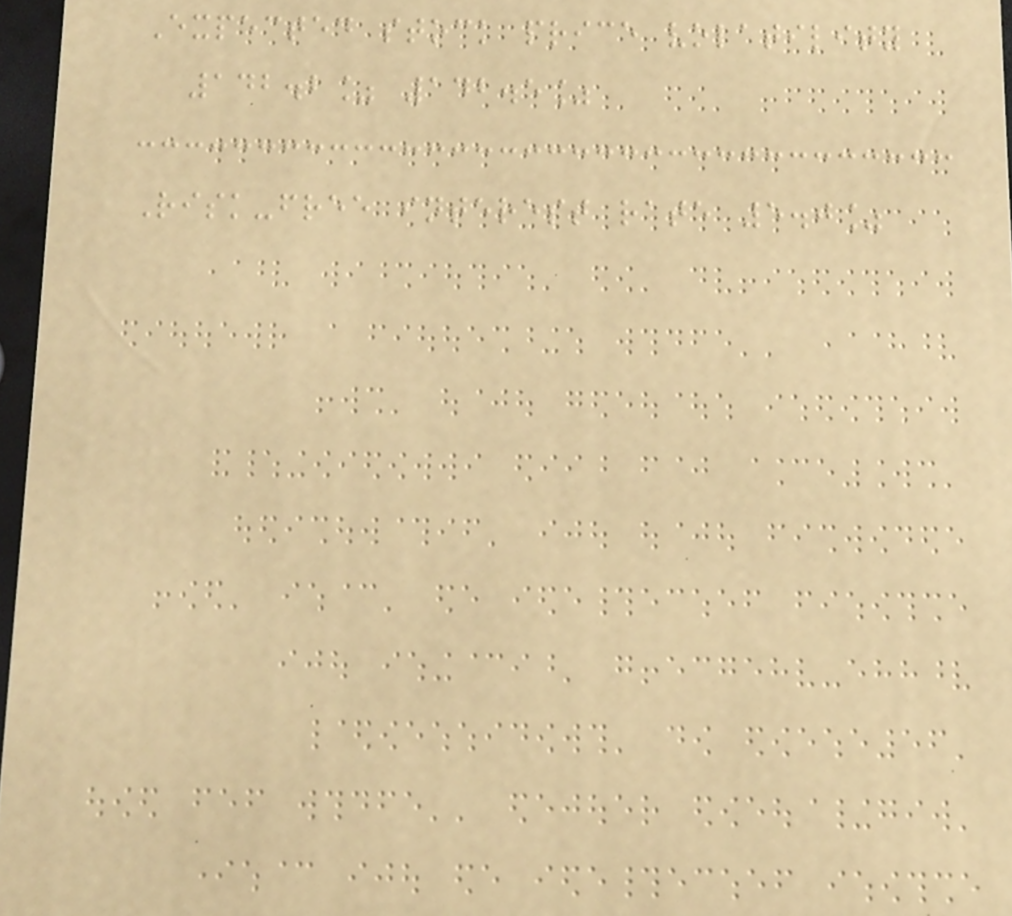Expected stock price volatility
142.2% 142.5%
Risk-free interest rate 5.0%
